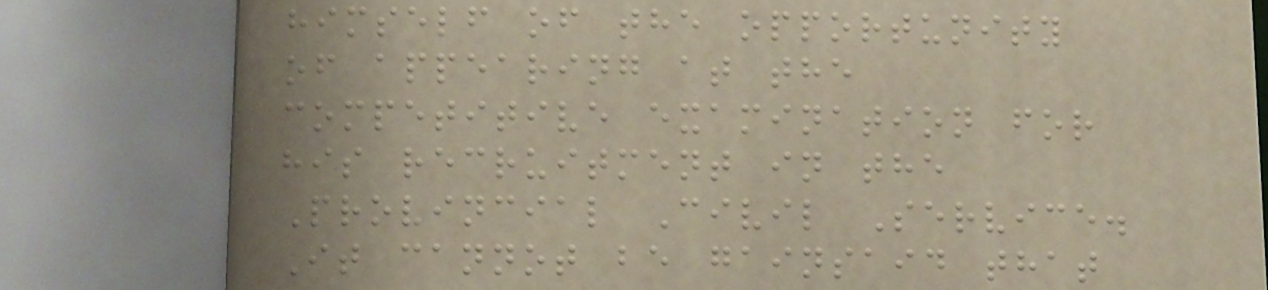himself of the opportunity
of appearing at the
competitive examination for
his recruitment in the
Provincial Civil Service.
It cannot be gainsaid that
